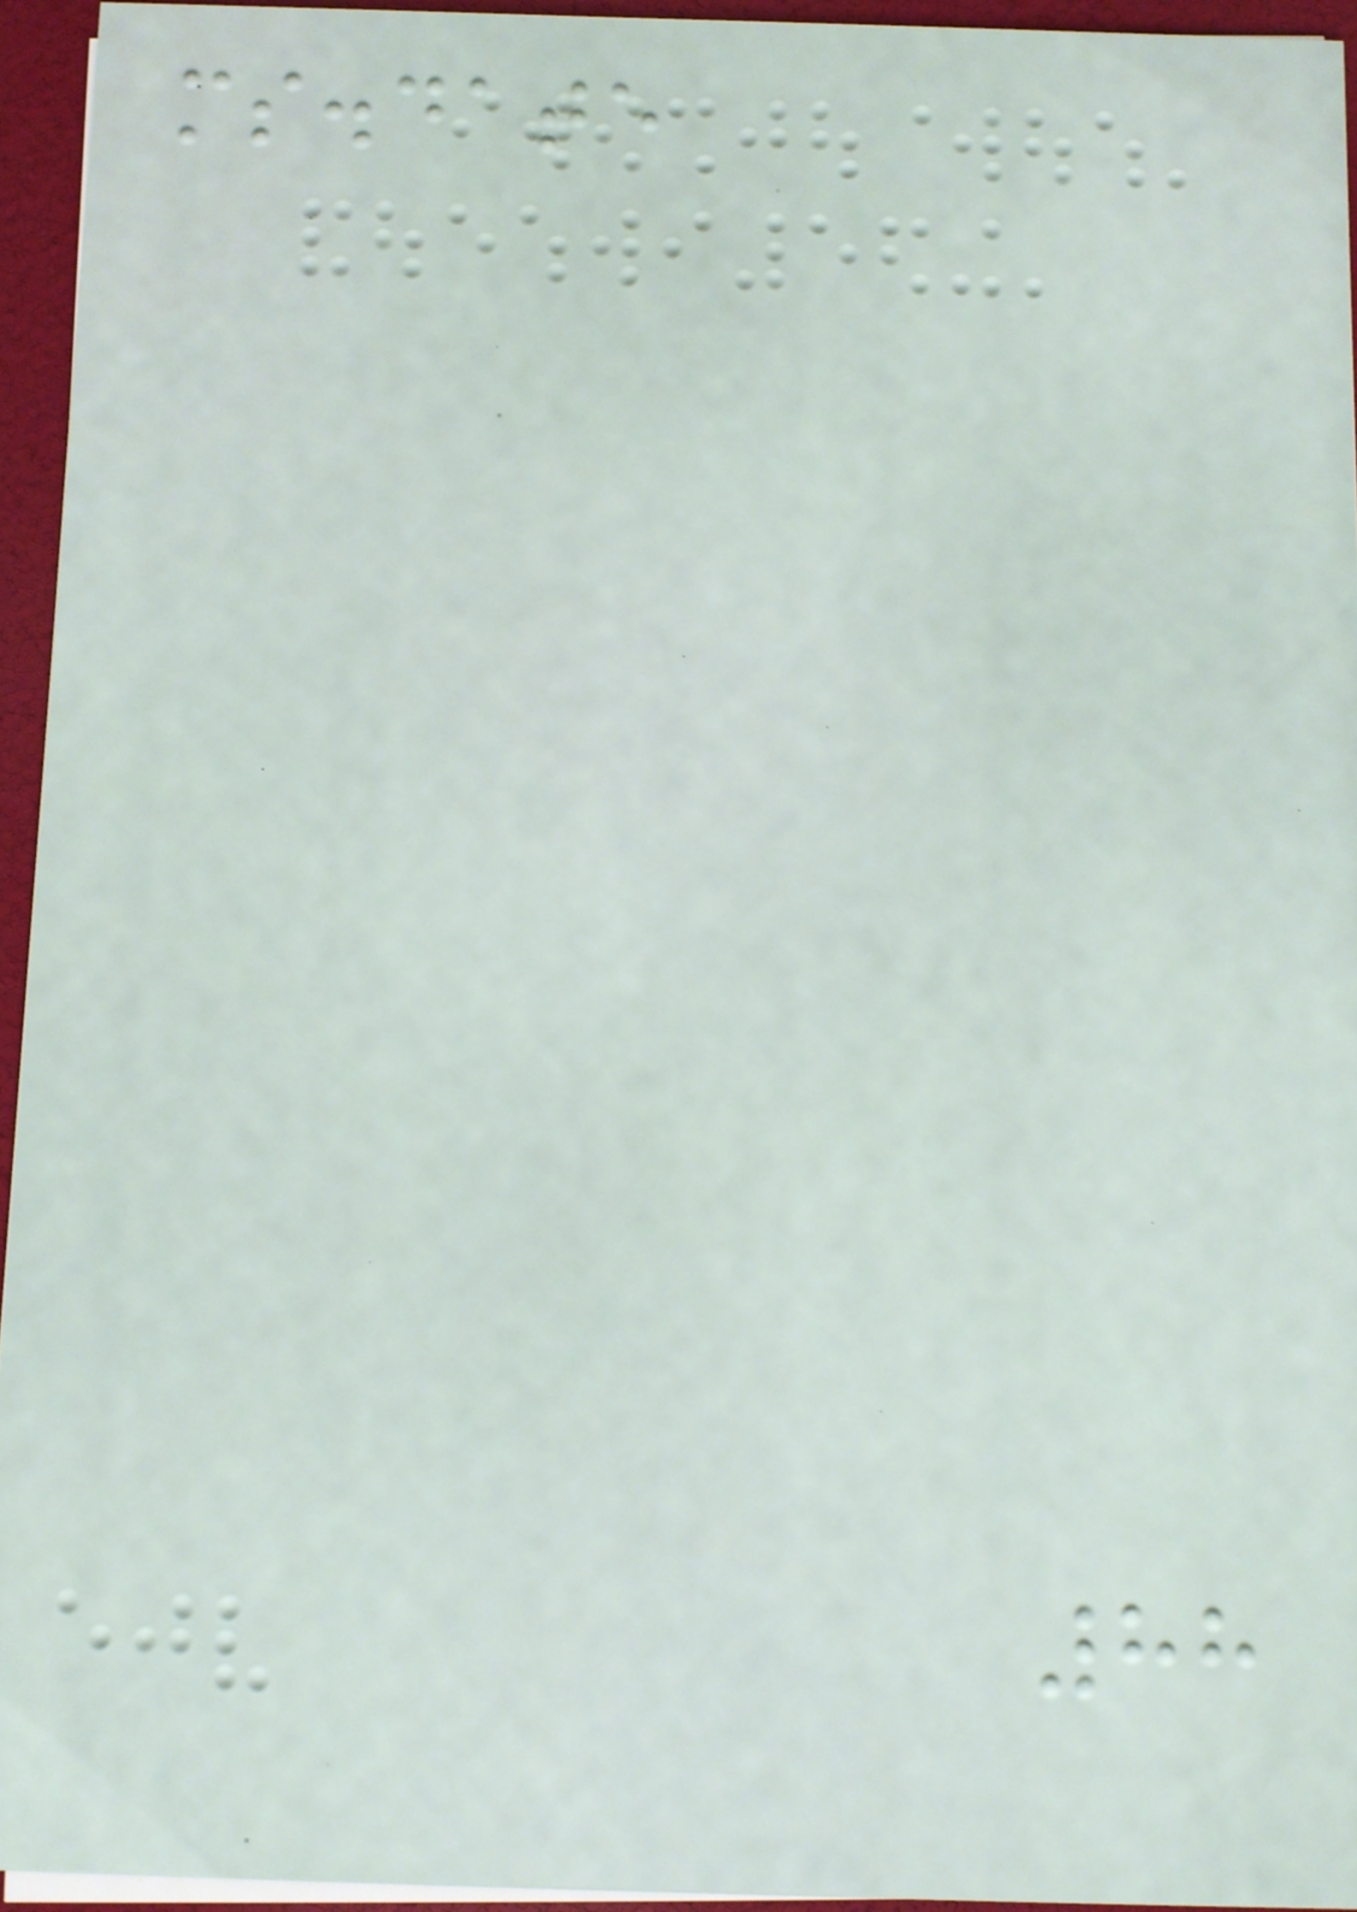ms.date
88
